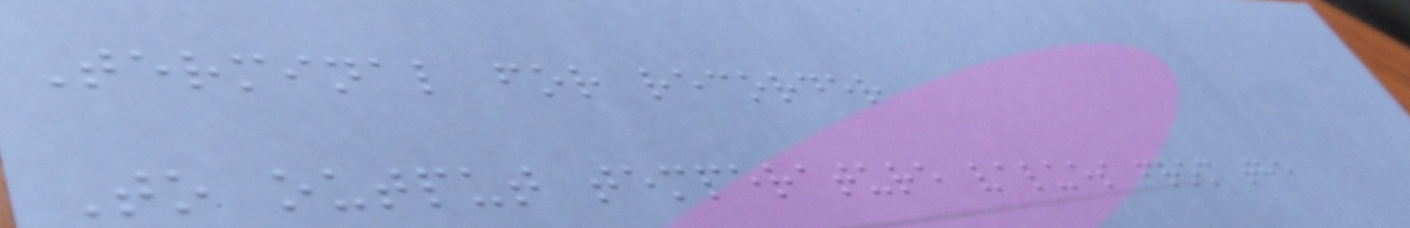Terminal for recorder
To output temperature values from the
